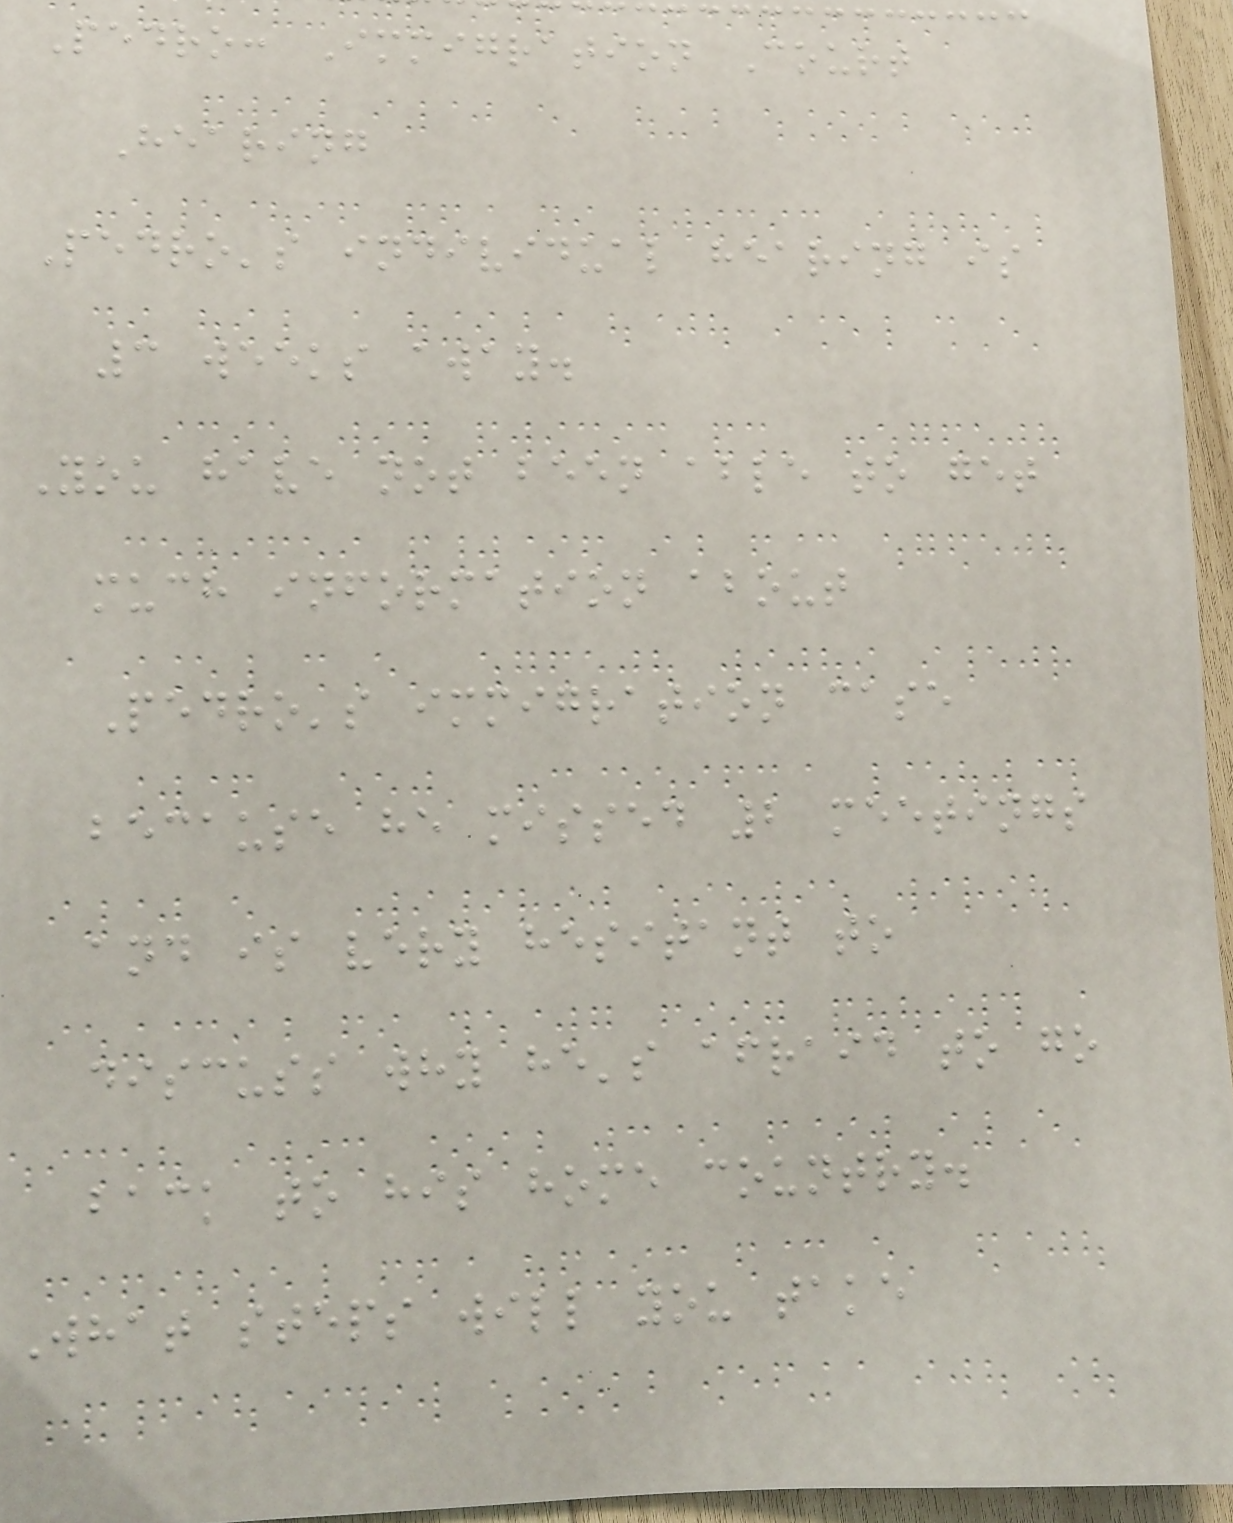Pedro: Immigration Court
Hearing
Pedro's individual hearing is
3 weeks away.
You have not been able to get
much information about
Pedro's immigration case
because he missed 2 meetings
and is very hesitant to
discuss why he's afraid to go
back to his home country.
What steps will you take
